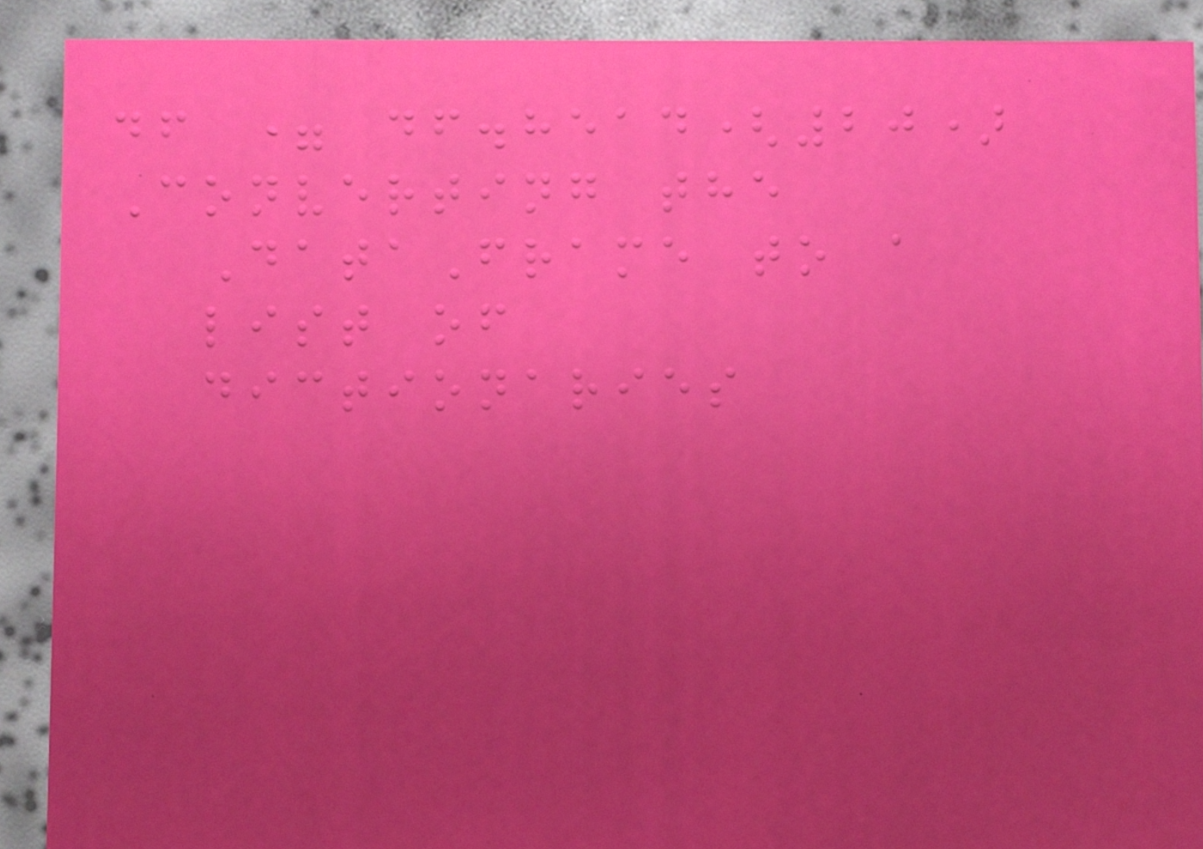df = df.head(20)
Converting the
DataFrame to a
list of
dictionaries
